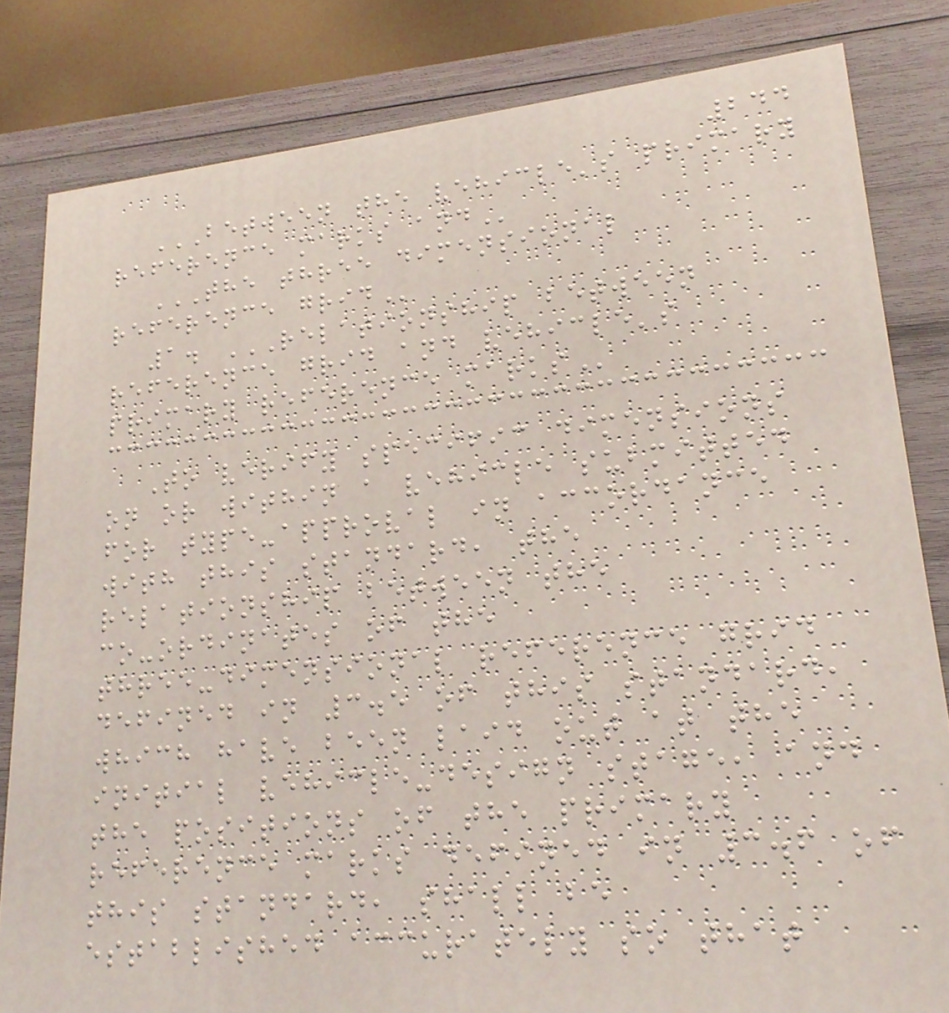244
BETWEEN THE VEHICLE'S PRIMARY
REFERENCE MARKS AND
THE THREE DIMENSIONAL
REFERENCE GRID
1. RELATIONSHIP BETWEEN
REFERENCE GRID AND VEHICLE'S
PRIMARY REFERENCE MARKS
To verify specific dimensions
on or within a vehicle submitted
for type-approval in accordance
with this standard, the
relationship between the
co-ordinates of the
three-dimensional reference grid
defined in 3.5 of this standard,
which have been laid out at the
initial vehicle-design stage, and
the positions of the primary
reference marks defined in 3.6 of
this standard, shall be
established accurately so that
